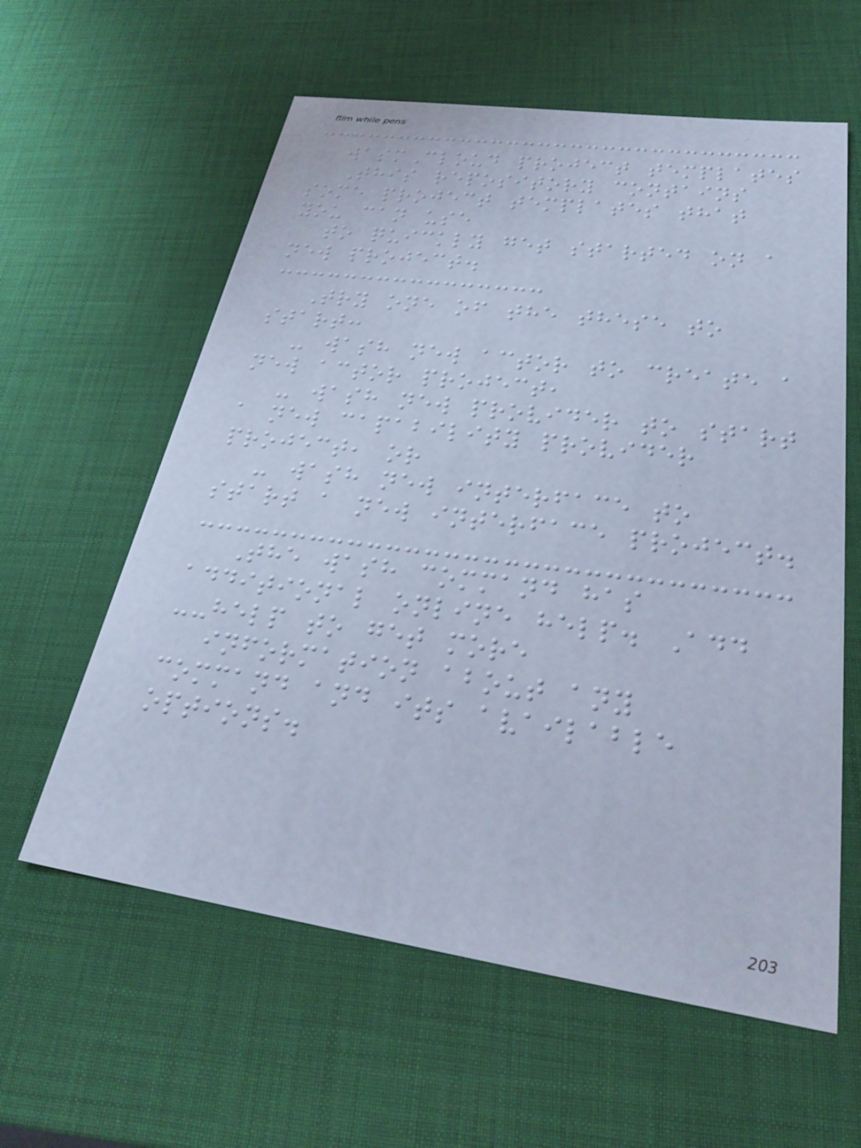wasmCloud project templates
This repository contains
some project templates that
you can use
to quickly get started on a
new project.
Try one of the these to
start:
- wash new actor to create a
new actor project,
- wash new provider to start
a new capability provider
project, or
- wash new interface to
start a new interface project.
The wash command has
additional online help. Add
--help to get more
information about any
command and its available
options.
